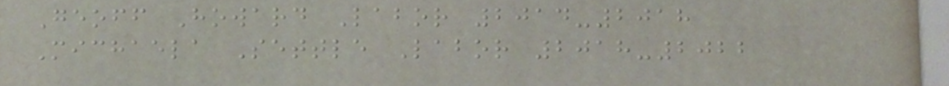Geoff Howard Labor 2014-2018
Michaela Settle Labor 2018-2022
